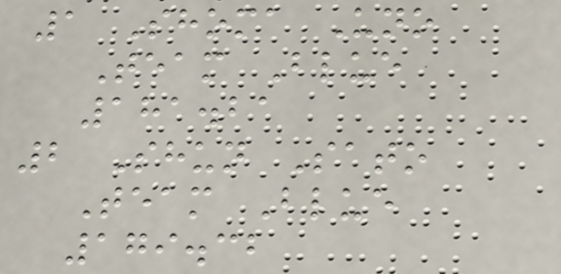1 Shoma Uno
Team Blue
181.21
2 Shun Sato
Team Blue
179.32
